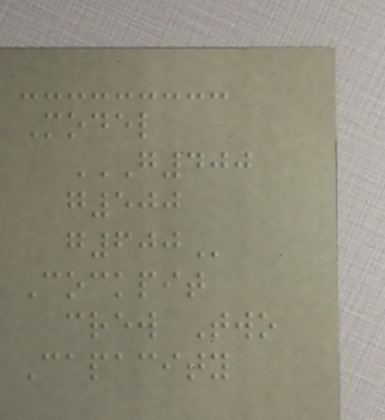Model
G400
G500
G600
Cockpit
crew Two
Capacity
